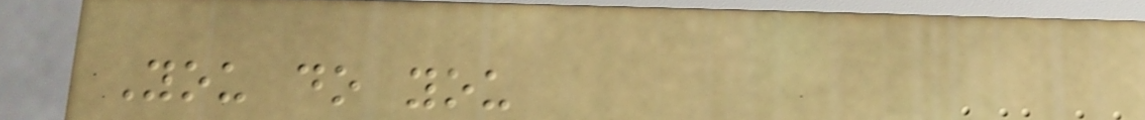You do you
